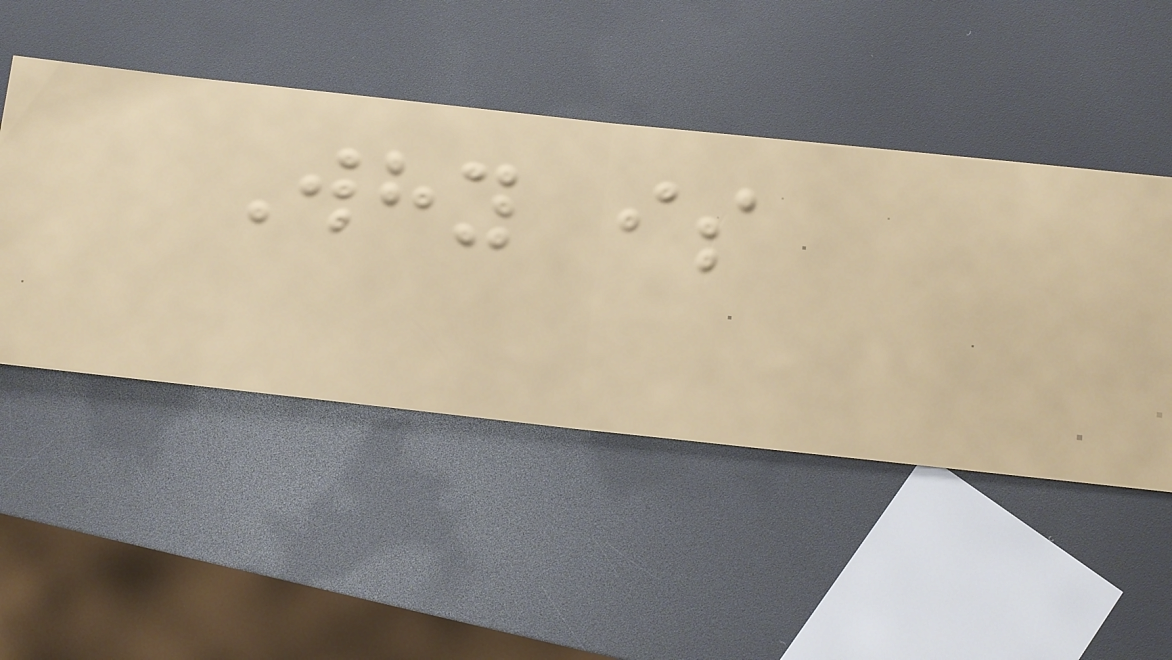Why is
